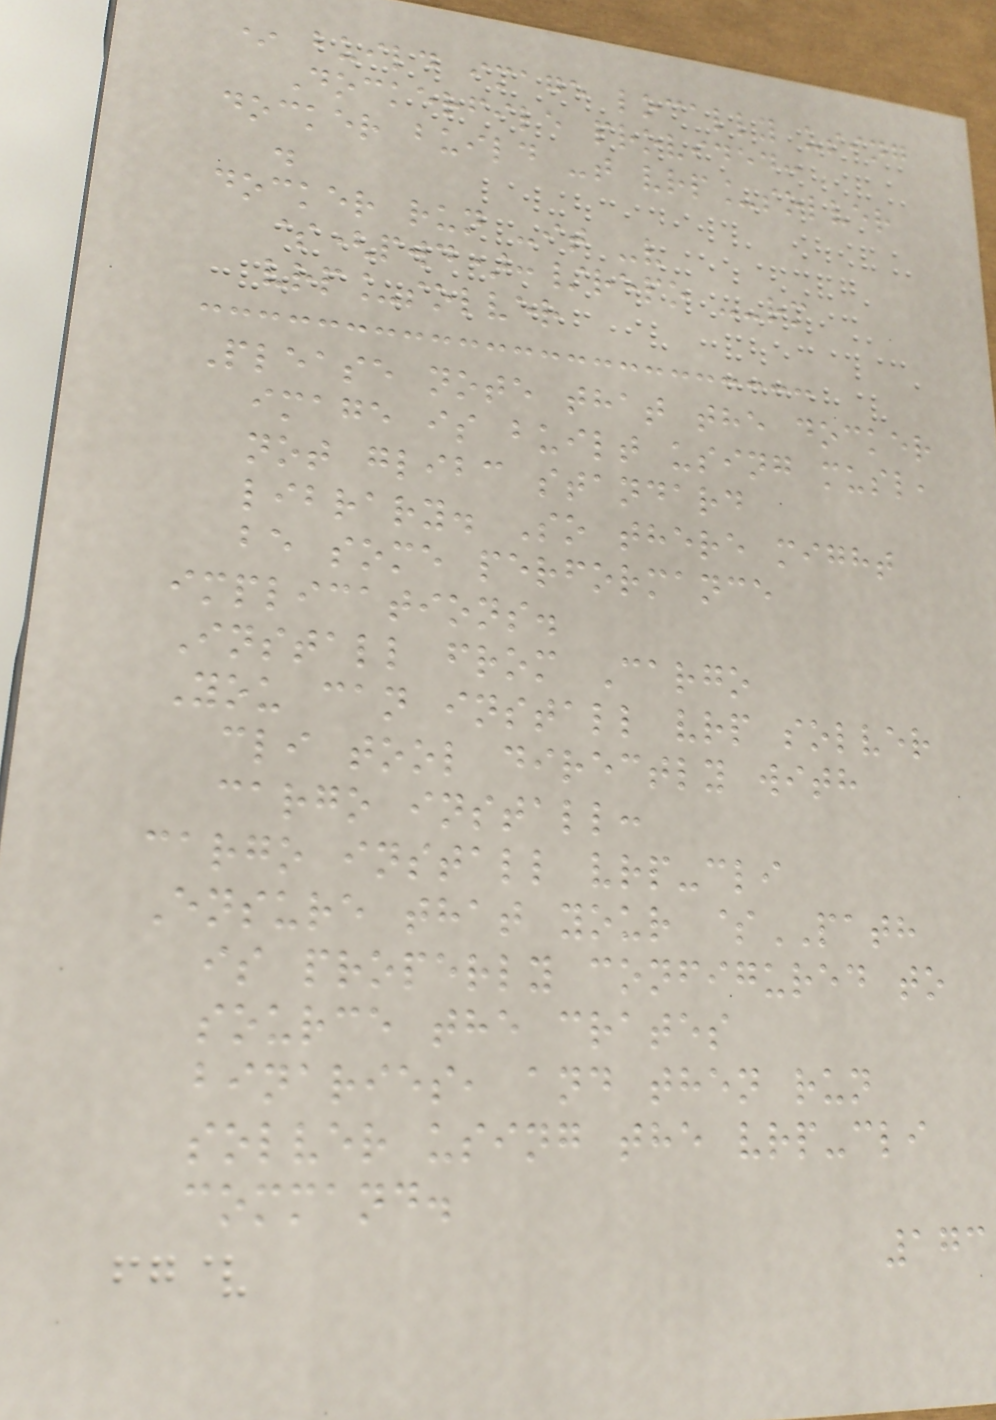* build image locally using
Dockerfile provided:
docker build -t vrp_solver
.
docker run -it -v
$(pwd):/repo --rm
vrp_solver
Please note that the docker
image is built using musl,
not glibc standard
library. So there might
be some performance
implications.
Install from Cargo
You can install vrp solver
cli tool directly with
cargo install:
cargo install vrp-cli
Ensure that your $PATH
is properly configured to
source the crates
binaries, and then run
solver using the vrp-cli
command.
173
